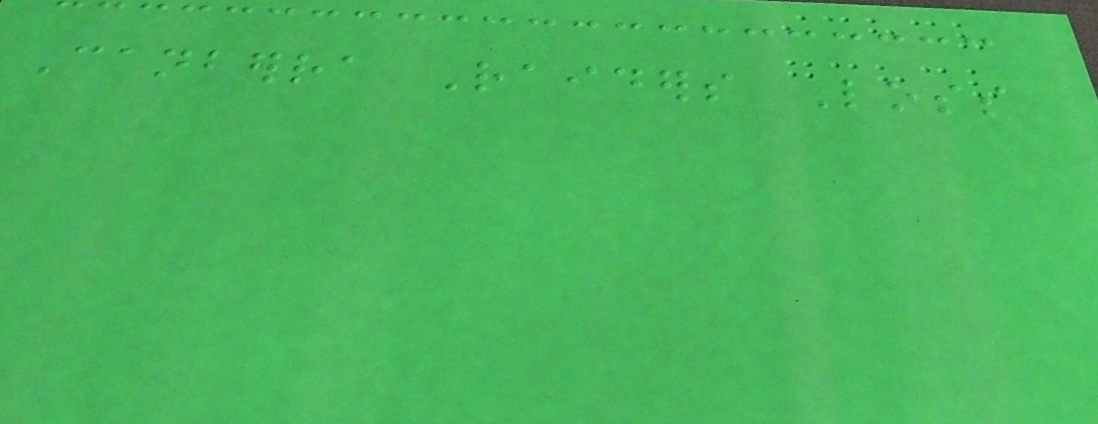Canberra Raiders Loss
